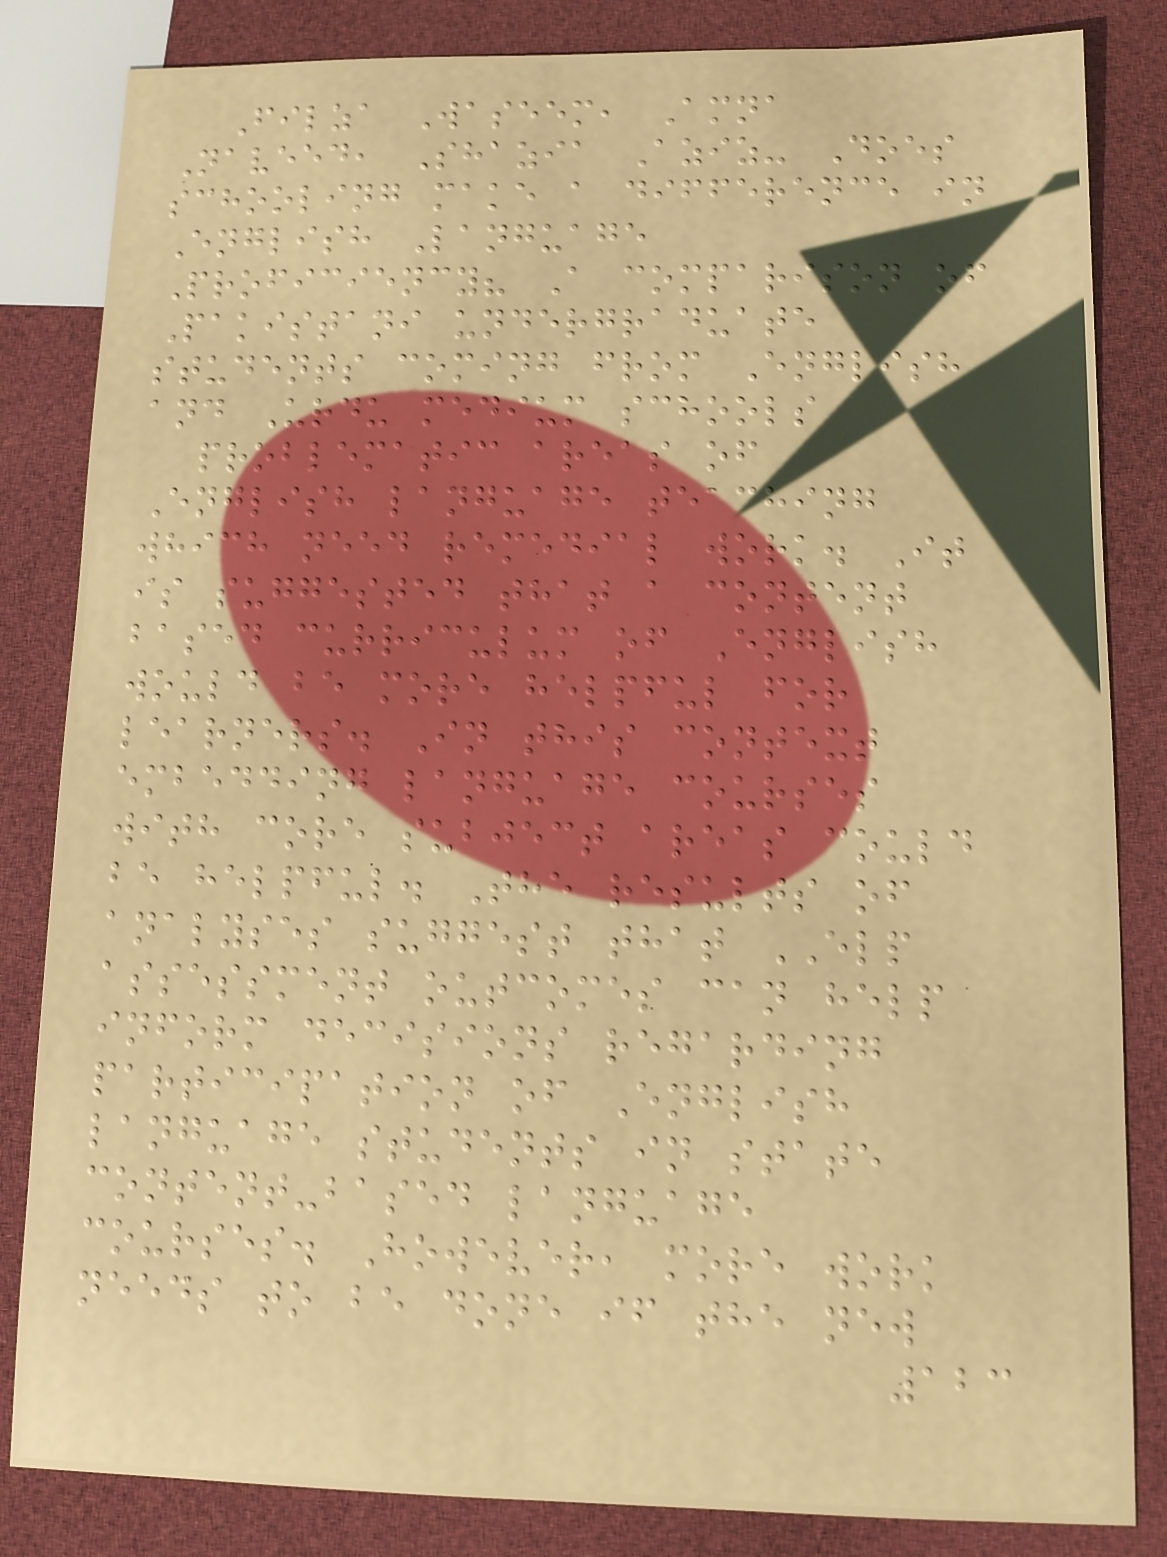Filza Waseem, Amna
Naveed, Shazia Aziz- Does
schooling make a difference in
English Language
Proficiency? A comparison of
Pakistani undergraduate
students coming from English
and Urdu medium schools
problematic areas of
English language teaching
which need remedial work. It
is suggested that a content
based curriculum of English
would be more helpful for
learners. In this context
embedding language courses
with core subject areas could
be helpful. The results of
analyses suggest that ELP
assessment outcomes can help
inform decisions regarding
participation of English
language students in state
content-based language
courses. However, more work
needs to be done if the new
123
